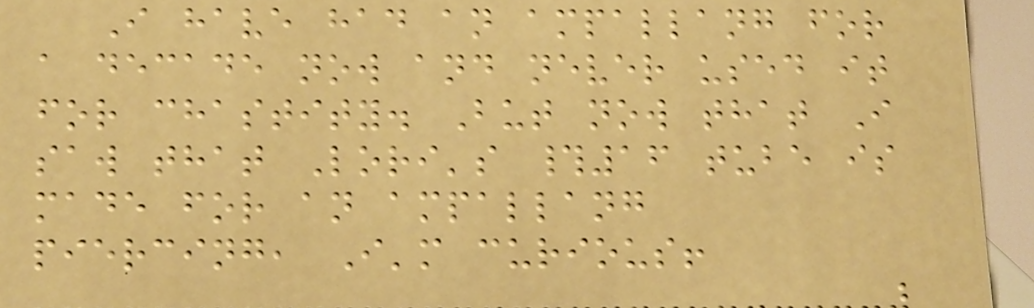I have had an ampallang for
a decade now and never used it
for chastity. But now that I
saw that Lori's #16 tube is
made for an ampallang
piercing, I'm curious!
